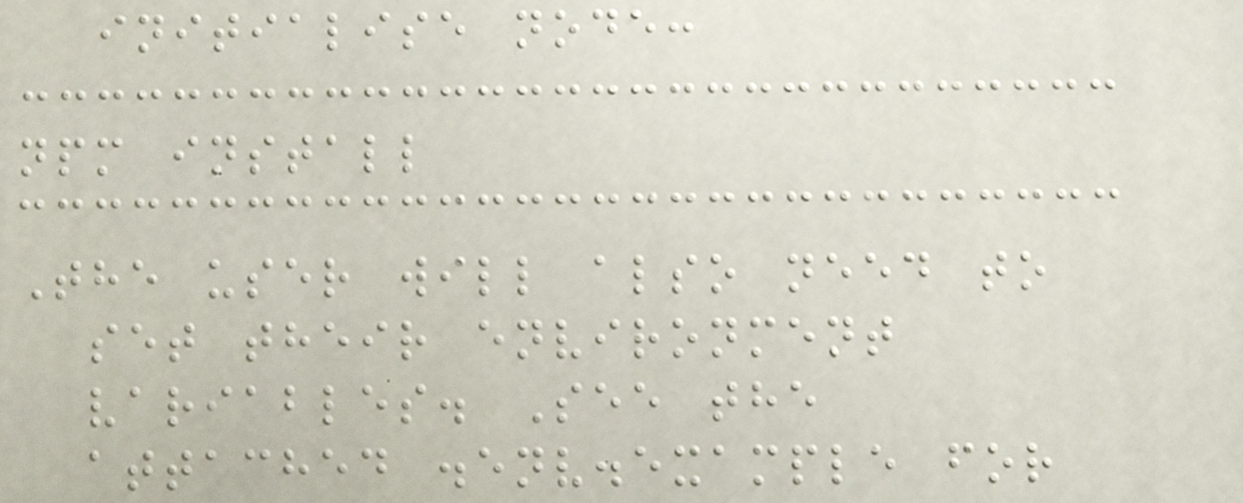initialise node:
npm install
The user will also need to
set their environment
variables. See the
attached .env.example for
